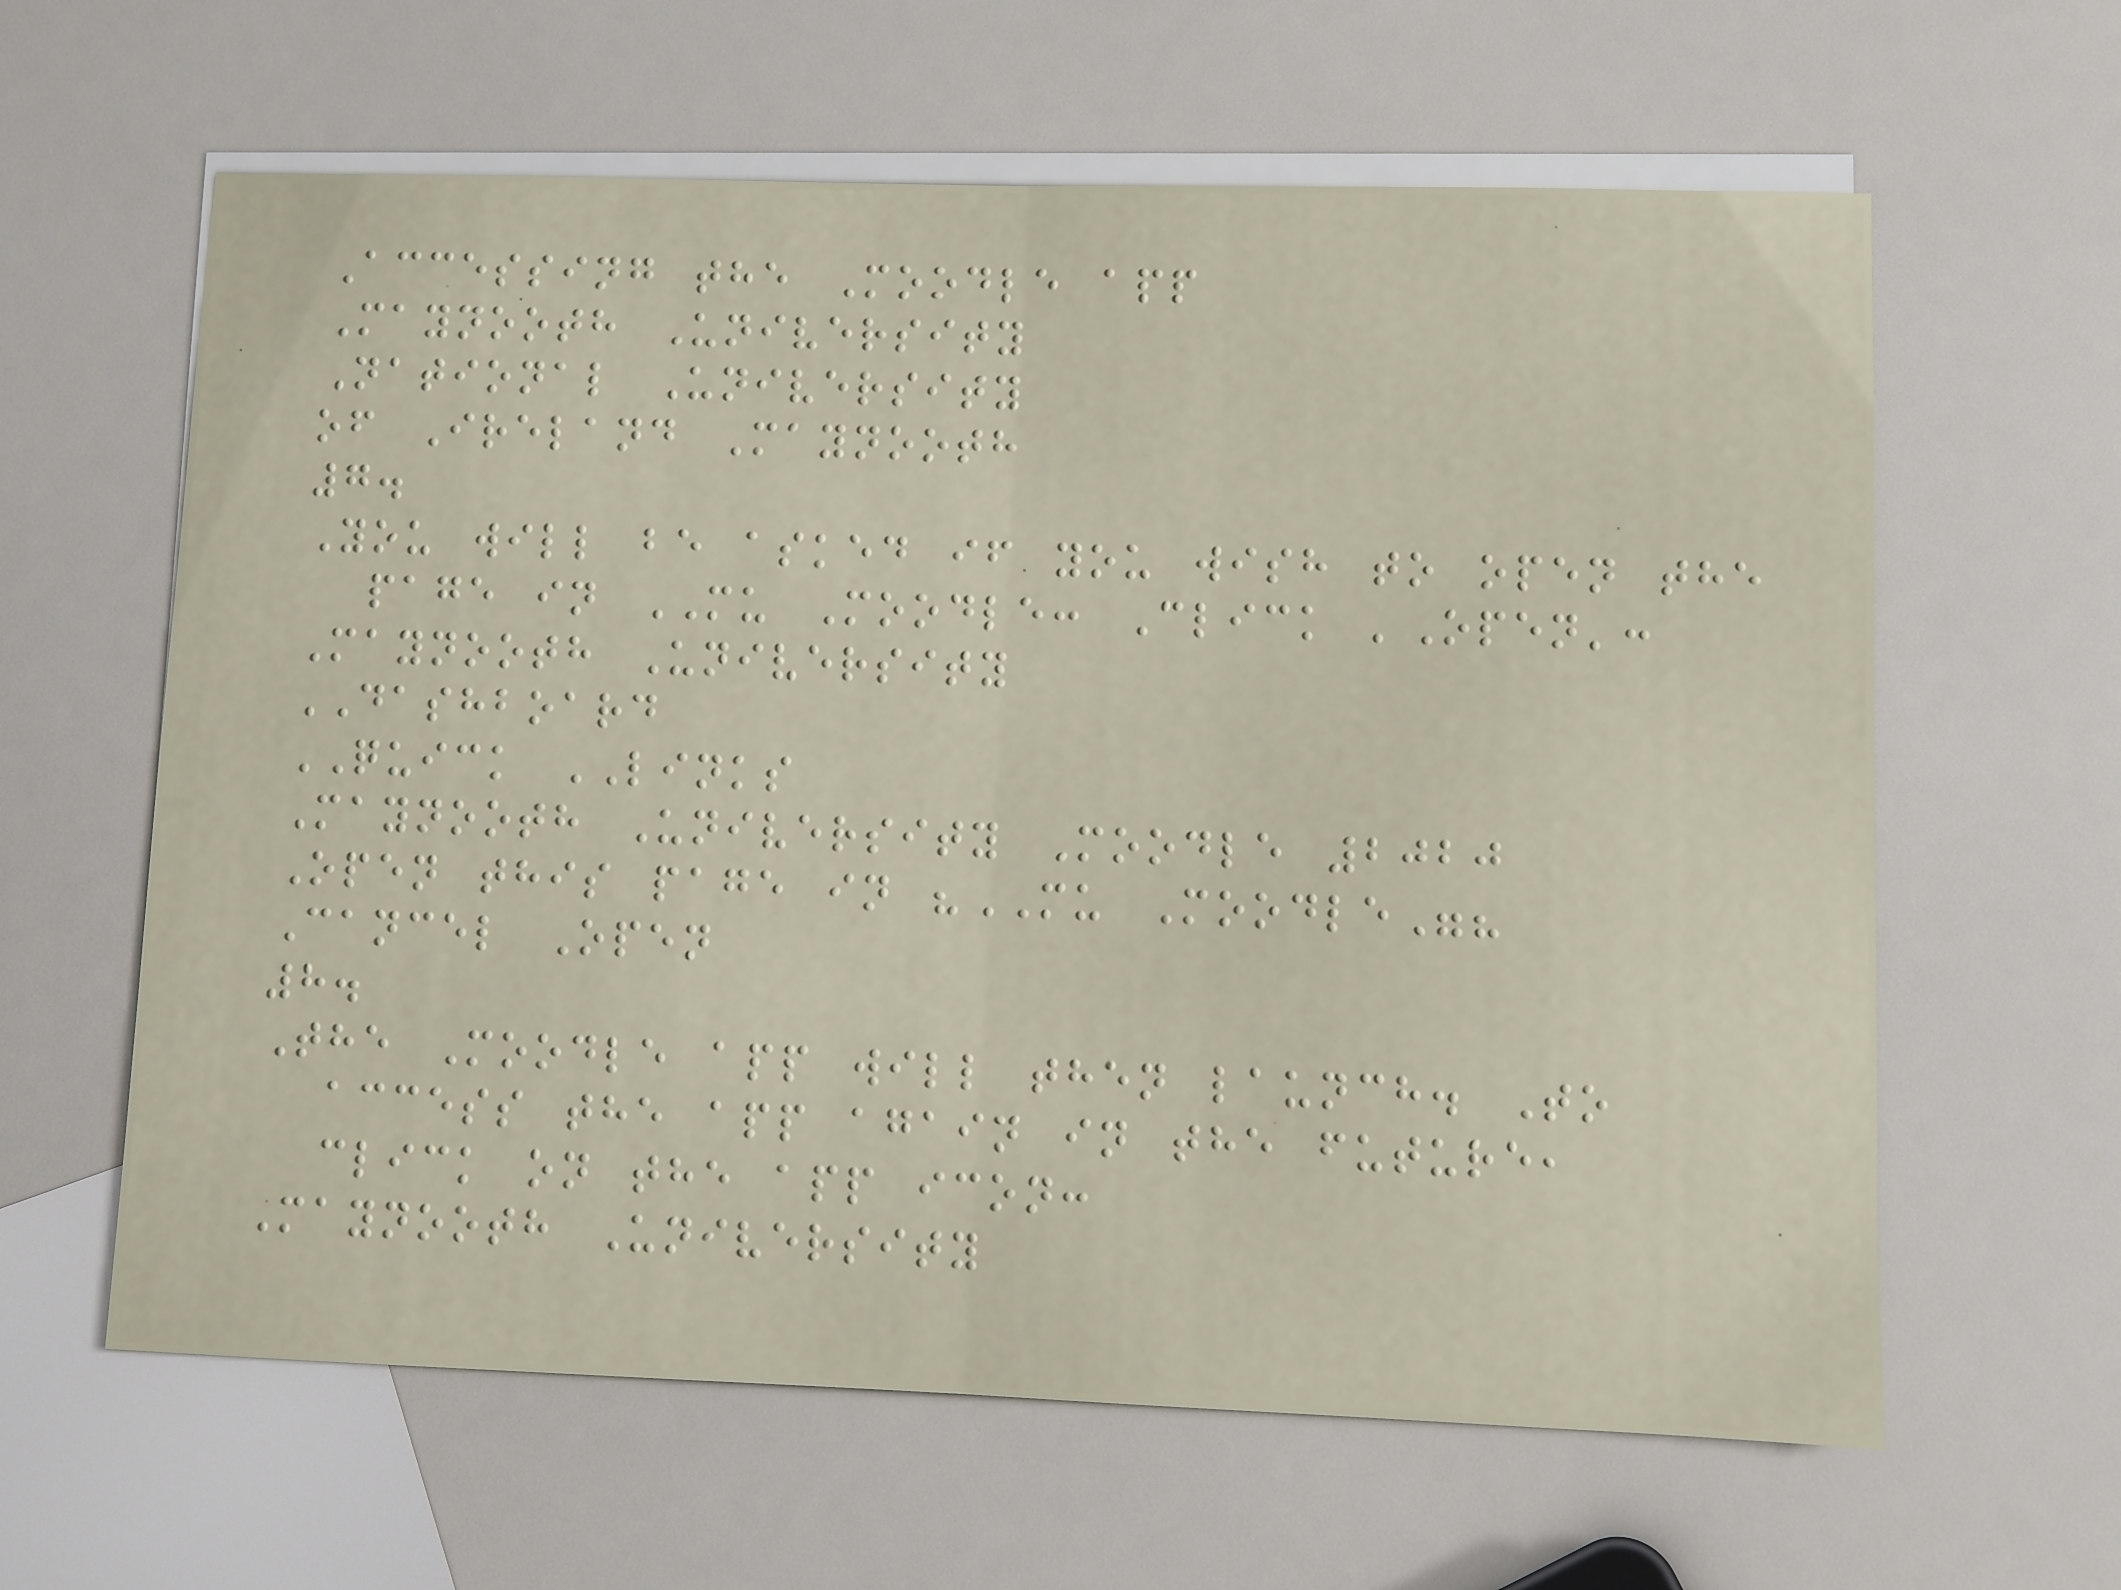Accessing the Moodle app
Maynooth University
National University
of Ireland Maynooth
7.
You will be asked if you wish to open the
page in MU Moodle: Click 'Open':
Maynooth University
DASHBOARD
QUICK LINKS
Maynooth University Moodle 2020
Open this page in "MU Moodle"?
Cancel Open
8.
The Moodle app will then launch. To
access the app again in the future,
click on the app icon:
Maynooth University
